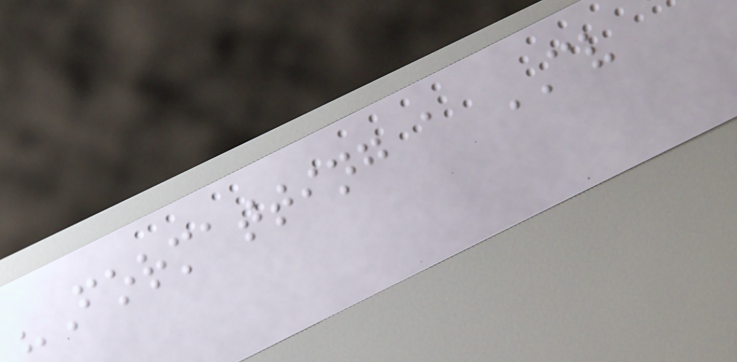"Formatting a CV
